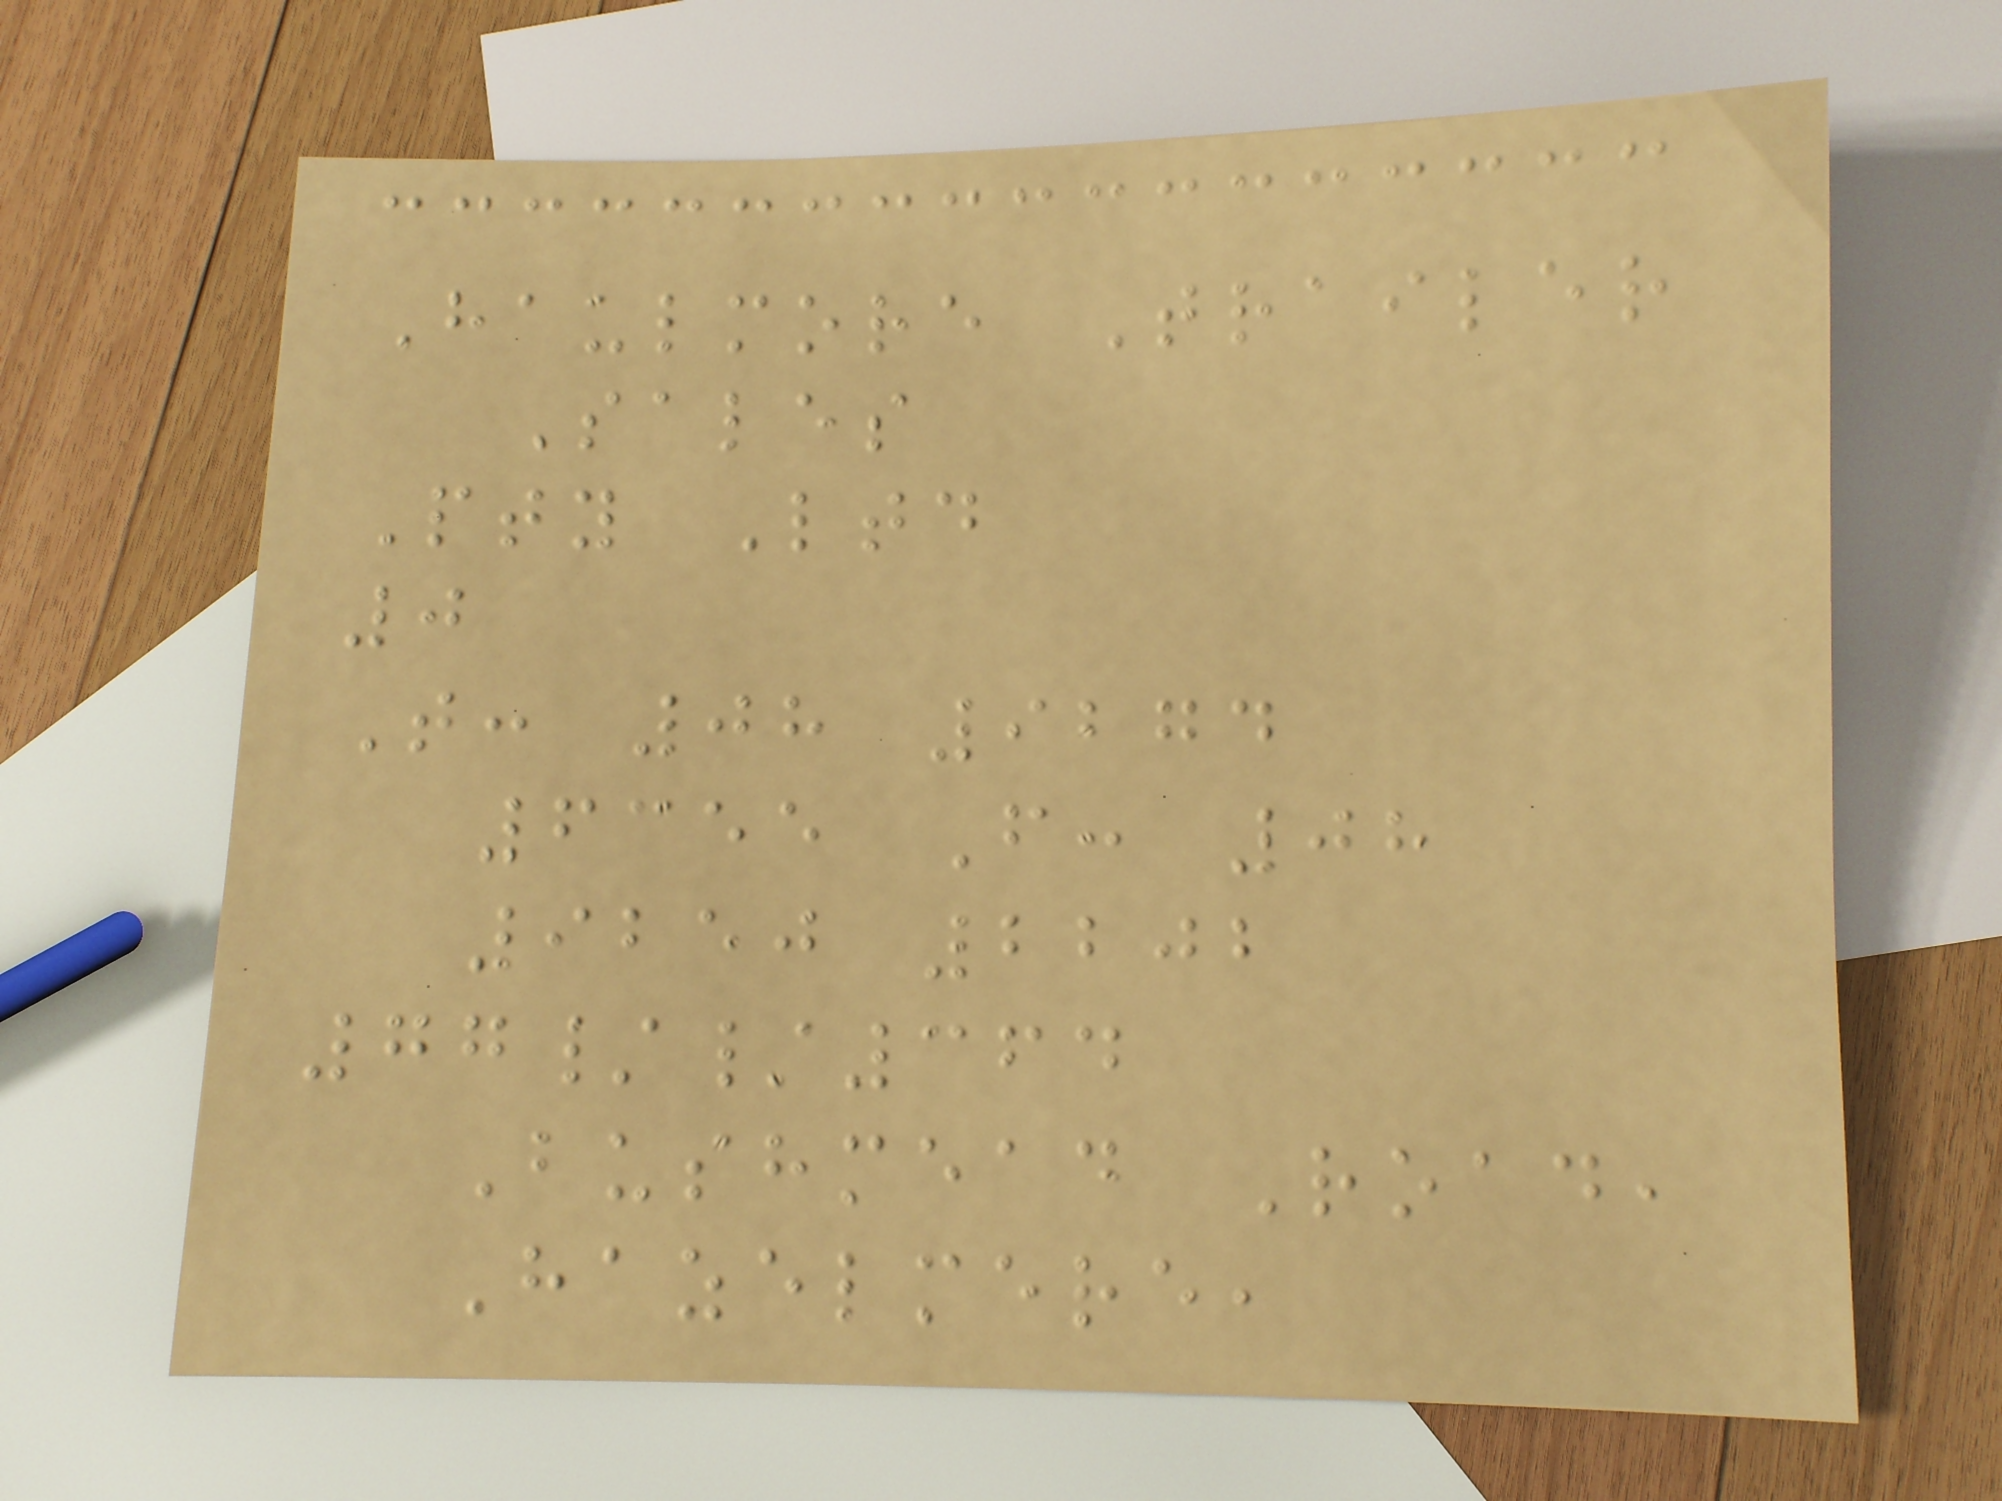Haulmore Trailer
Sales
Pty Ltd
0
T: 08 9274
6355 F: 08
9250 2202
77//364
Bushmead Road,
Hazelmere,
